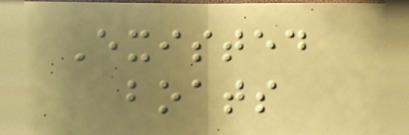Existed
boats
